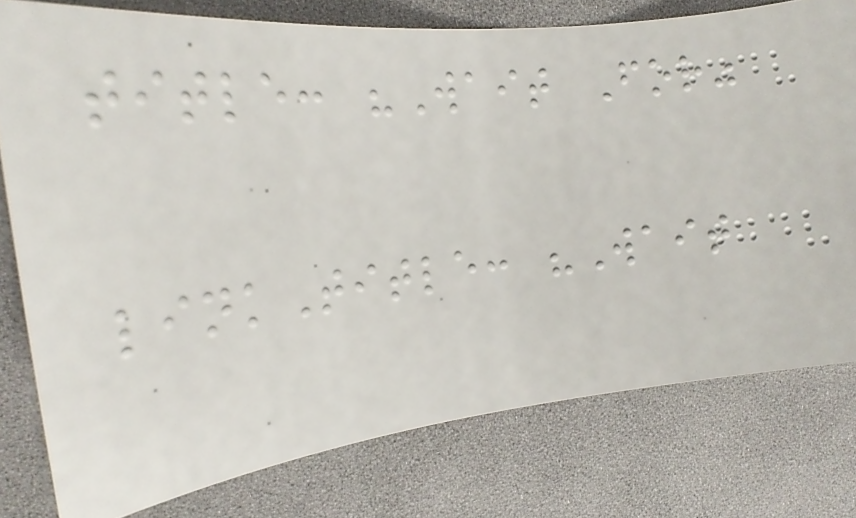title: "Wait For"
linkTitle: "Wait
